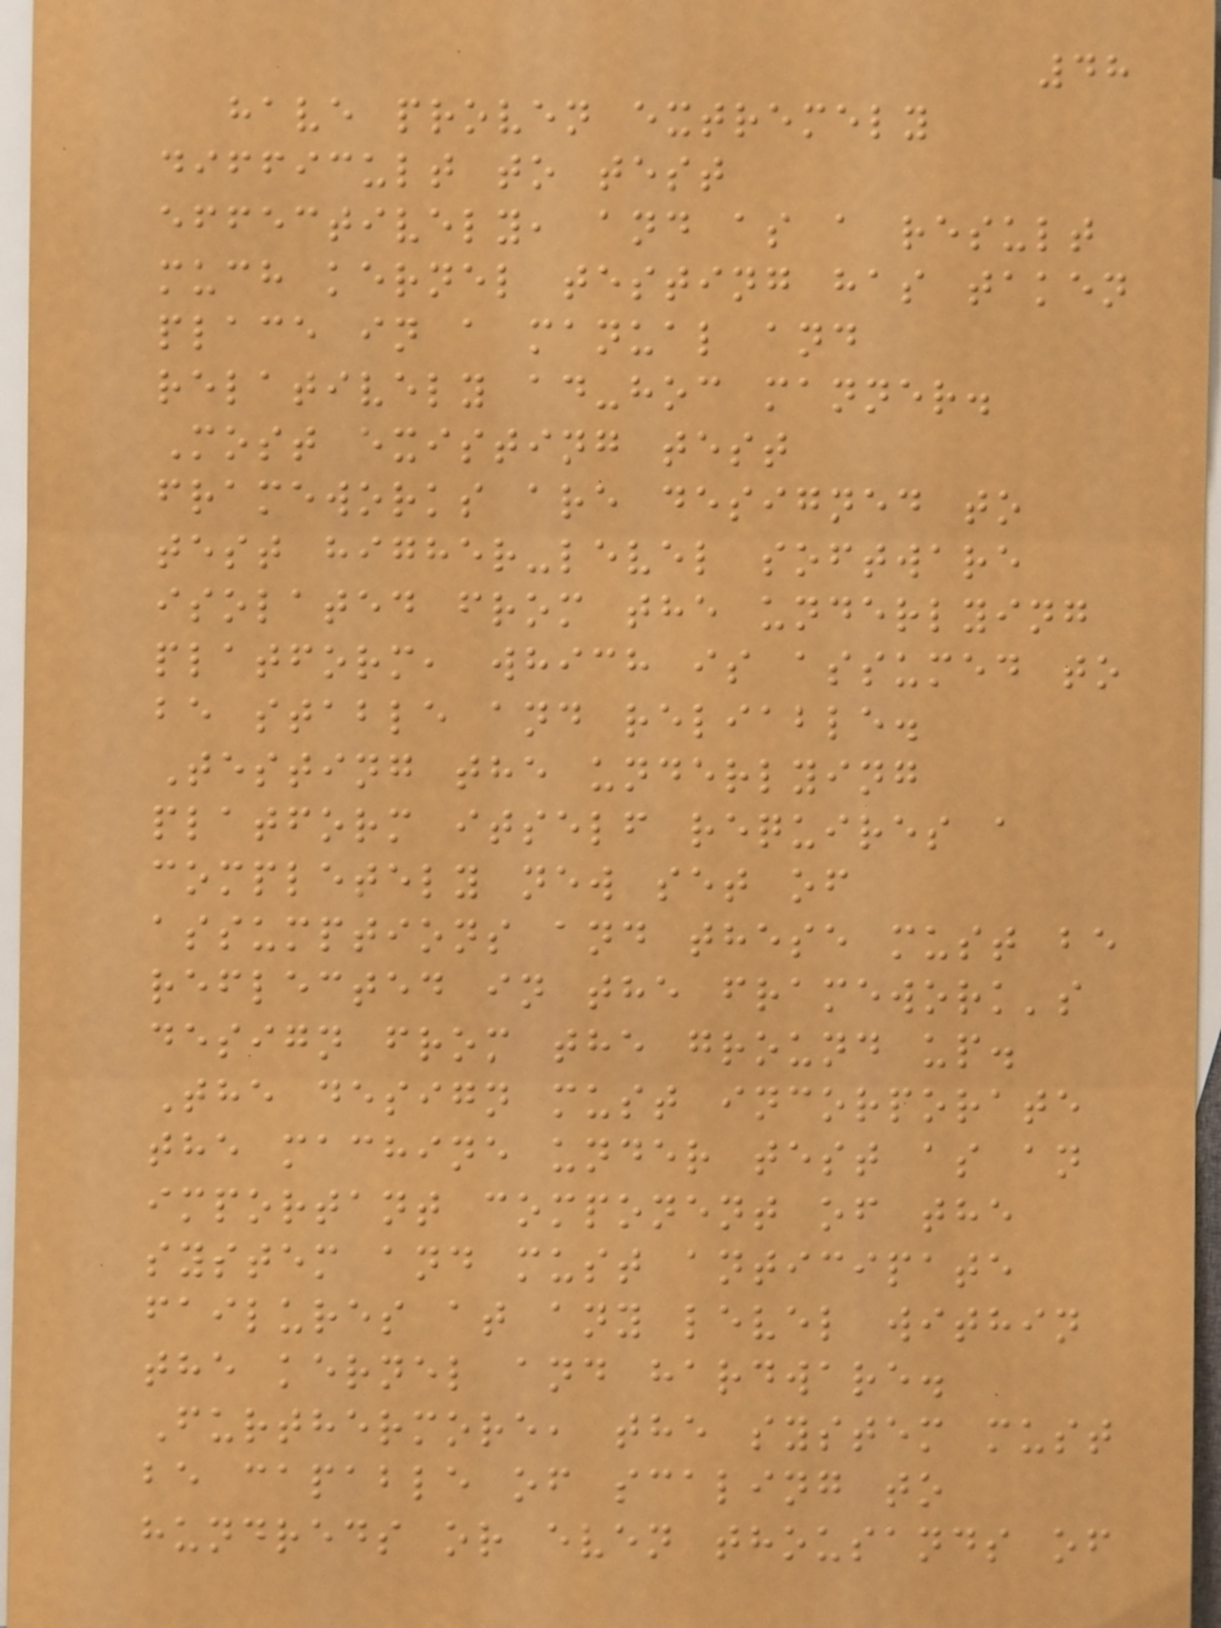48
have proven extremely
difficult to test
effectively, and as a result
much kernel testing has taken
place in a manual and
relatively ad-hoc manner.
Most existing test
frameworks are designed to
test higher-level software
isolated from the underlying
platform, which is assumed to
be stable and reliable.
Testing the underlying
platform itself requires a
completely new set of
assumptions and these must be
reflected in the framework's
design from the ground up.
The design must incorporate
the machine under test as an
important component of the
system and must anticipate
failures at any level within
the kernel and hardware.
Furthermore, the system must
be capable of scaling to
hundreds or even thousands of
